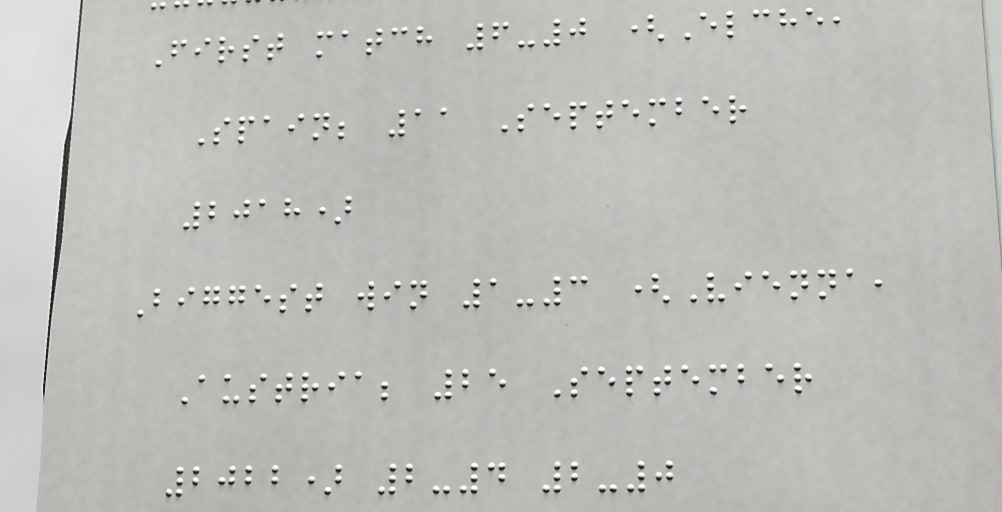First match 6-0 (Elche,
Spain; 11 September
2018)
Biggest win 1-3 (Vienna,
Austria; 25 September
2022) 2-4 2-0
